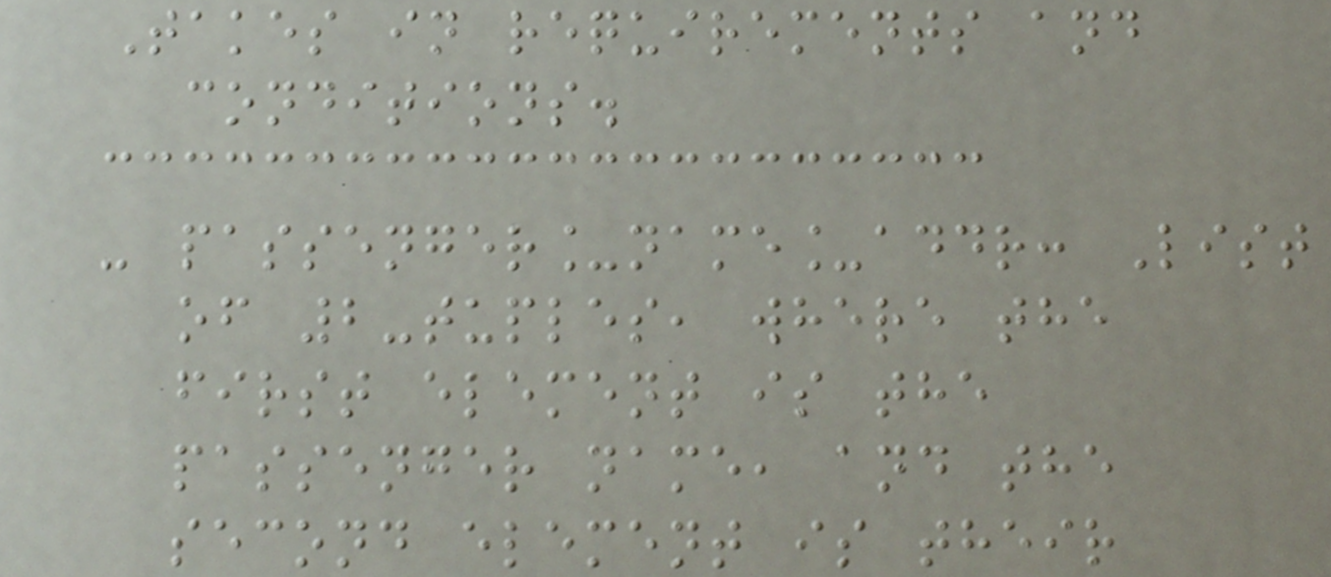Takes in requirements and
conditions.
- passenger_name_addr: List
of 2-tuples, where the
first element is the
passenger name, and the
second element is their
